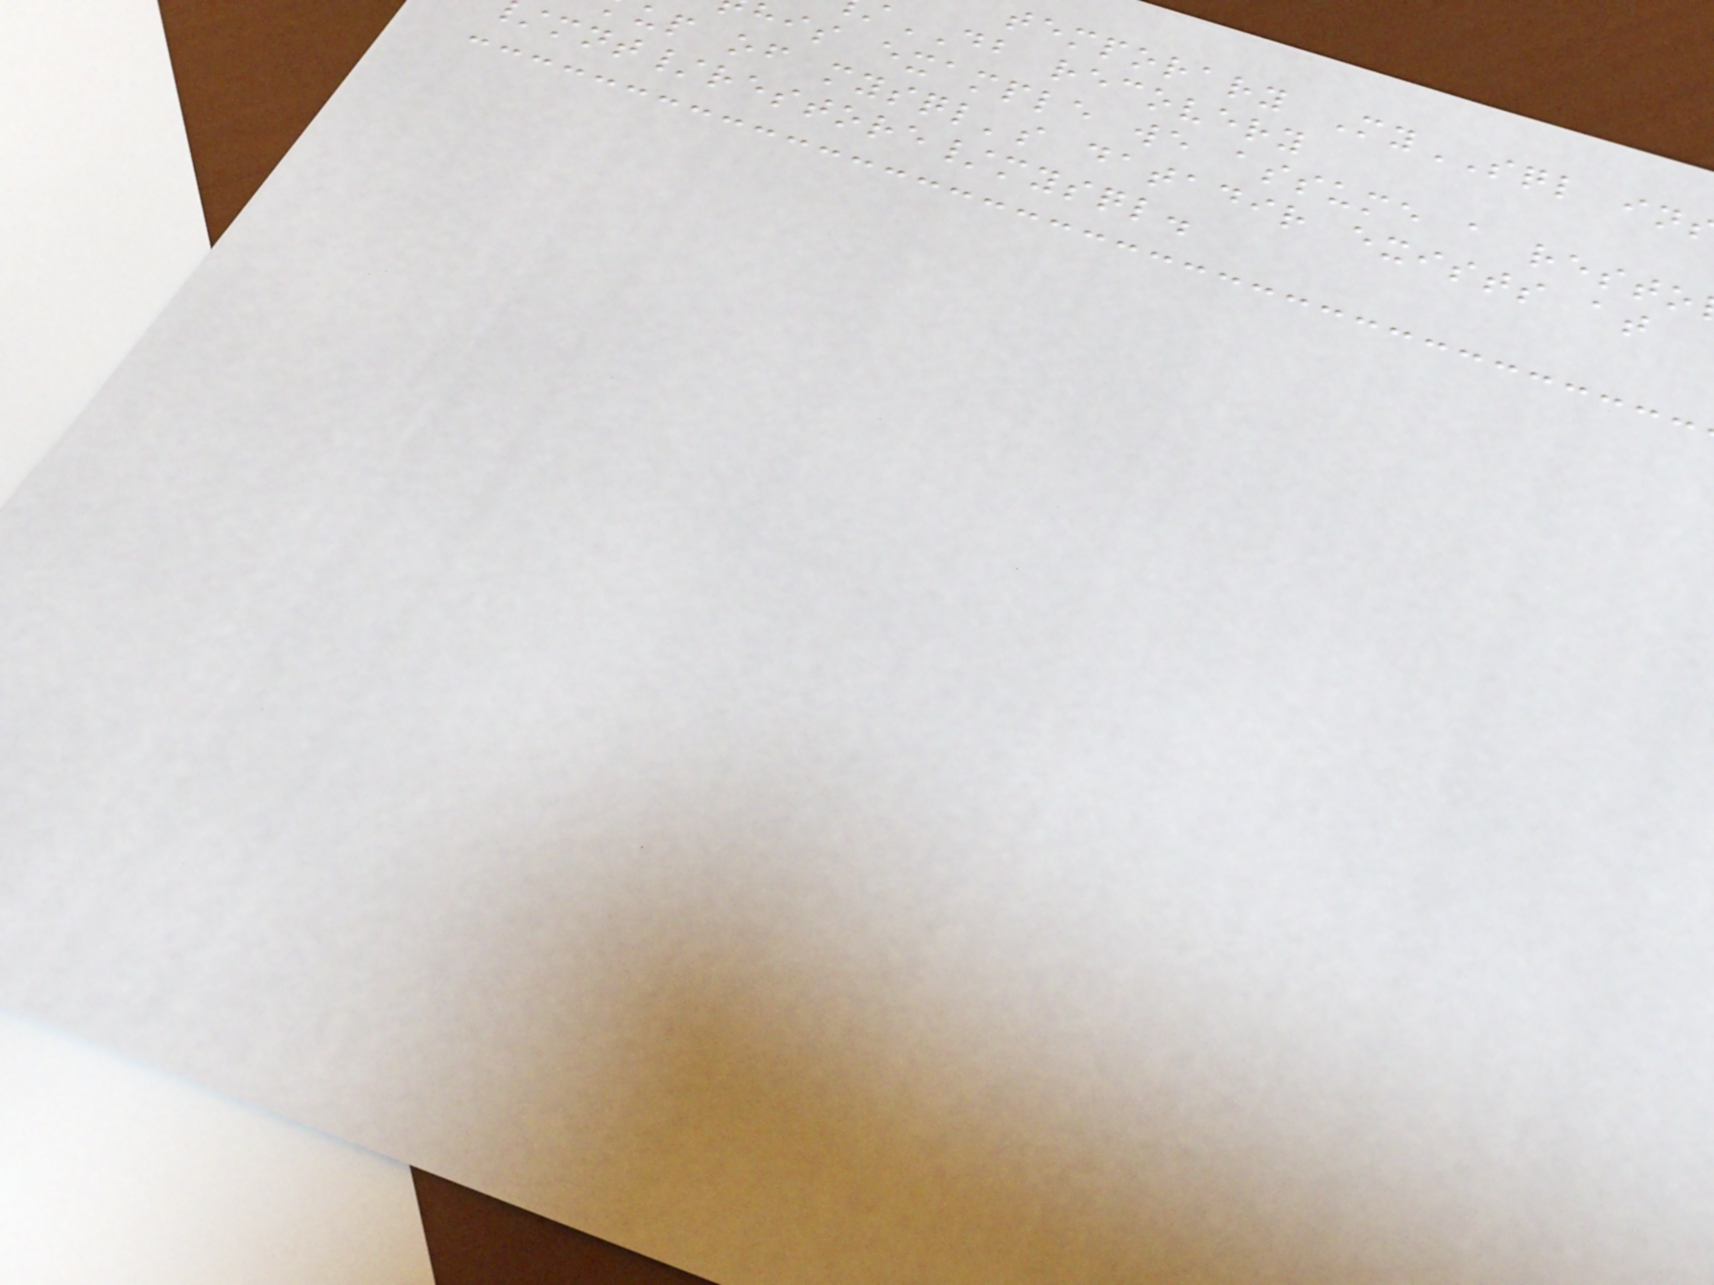temporary MySQL in
DB recovery
his example we assume a resto
up of mysql's datadir exists at
mnt/restore/mysql.
